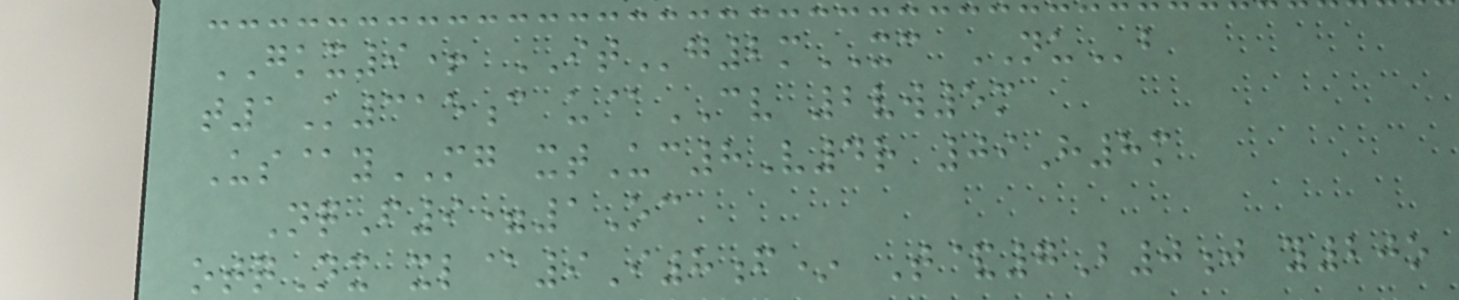GKX9+ ITg2mXC NUb
t1K315c u@CV 2vw5m
Us@yMG xtUc8V4r 09H8m
NqF9=1Oc
otqNx xl@9I8f* T&7B0j y20o
